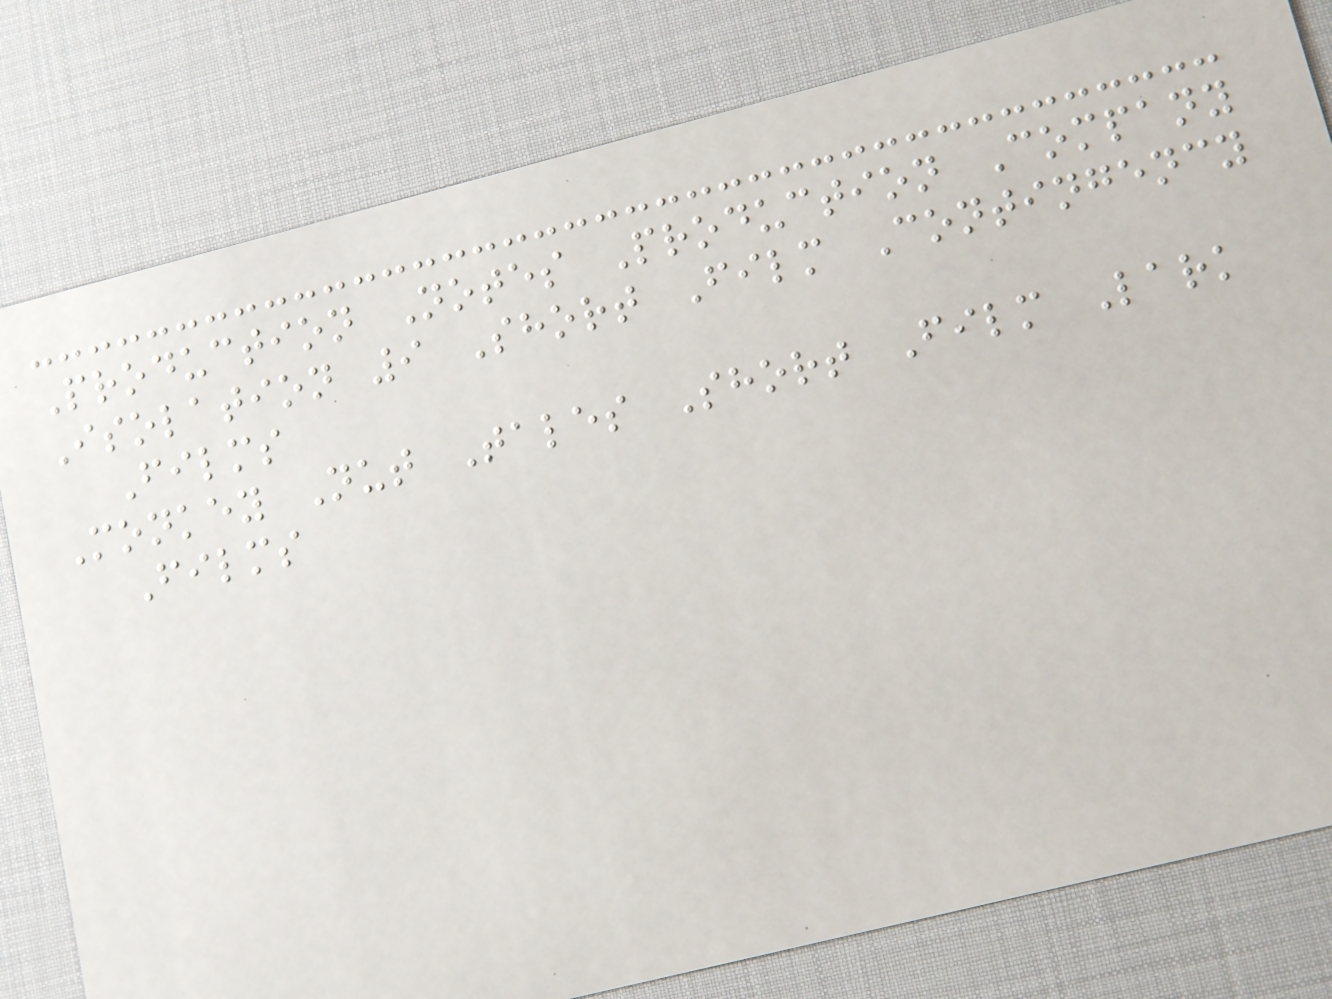Production Notes Production Company
Isolation 9 Short Film Contingency
Films
Monkey Nut Tales Short Film Lark
Films
